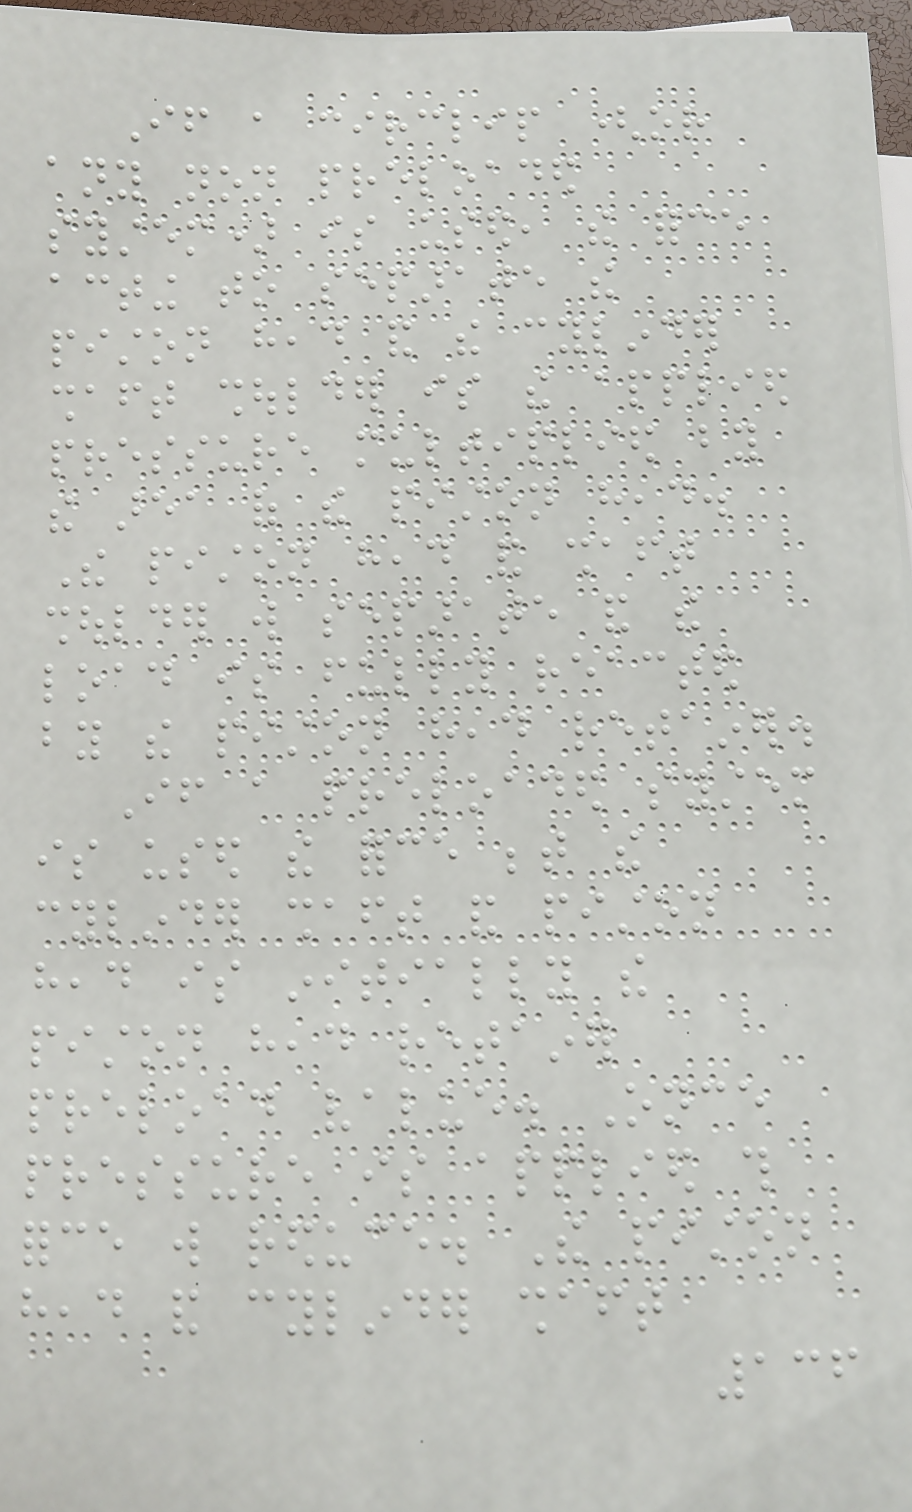If a circlip (or
any non preloaded
system) is used, the force
acting to separate the
piston head and the cylinder
shaft shoulder is the applied
pressure multiplied by
the area of the piston head.
The piston head and shaft
shoulder will separate and the
load is fully reacted
by the piston head retainer.
If a preloaded system
is used the force between the
cylinder shaft and piston
head is initially the
piston head retainer
preload value. Once
pressure is applied this
force will reduce. The piston
head and cylinder shaft
136
